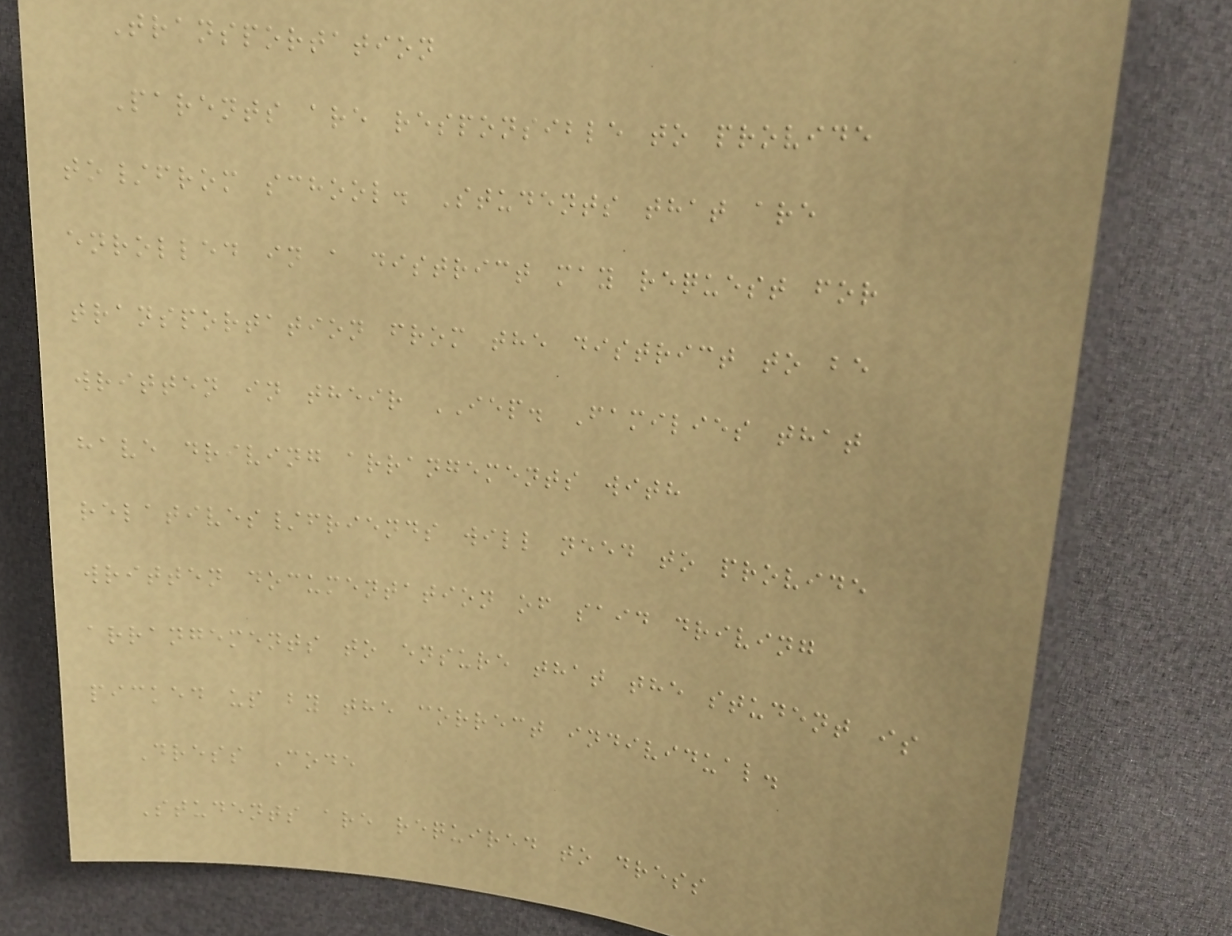Transportation
Parents are responsible to provide
to/from school. Students that are
enrolled in a district may request for
transportation from the district to be
written in their IEP. Families that
have driving arrangements with
relatives/friends will need to provide
written documentation of said driving
arrangements to ensure that the student is
picked up by the correct individual.
Dress Code
Students are required to dress
